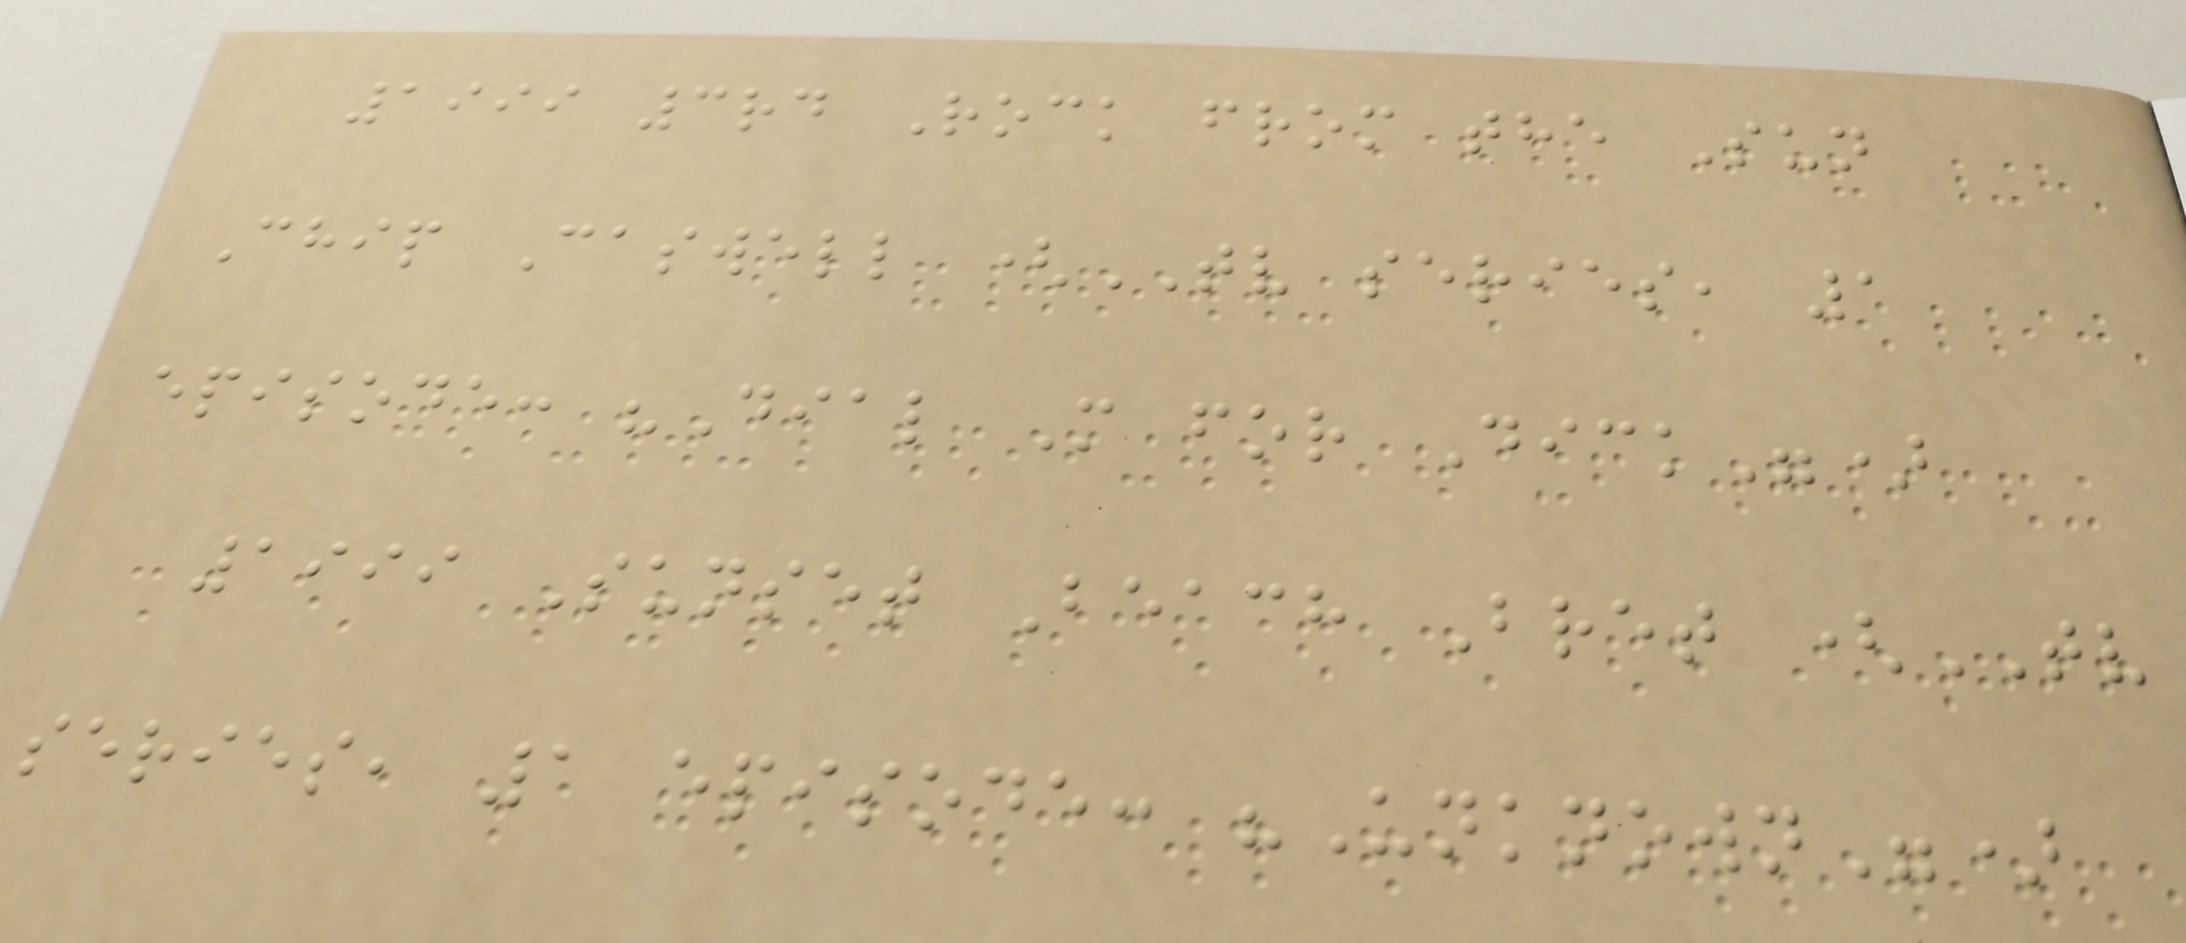1999 3rd Rock from the Sun
Chip Caswell (TV series, 1
episode: "Dial M for Dick")
1999 Sunset Beach Bret (TV
series, 1 episode: "Unknown")
